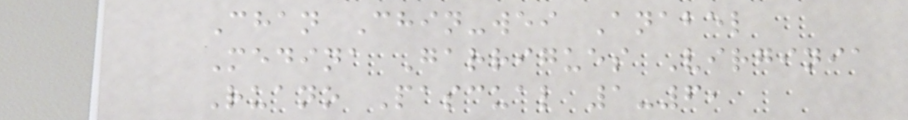Chan Chin-wei Anabel
Medina Garrigues Virginia
Ruano Pascual 1-6,
